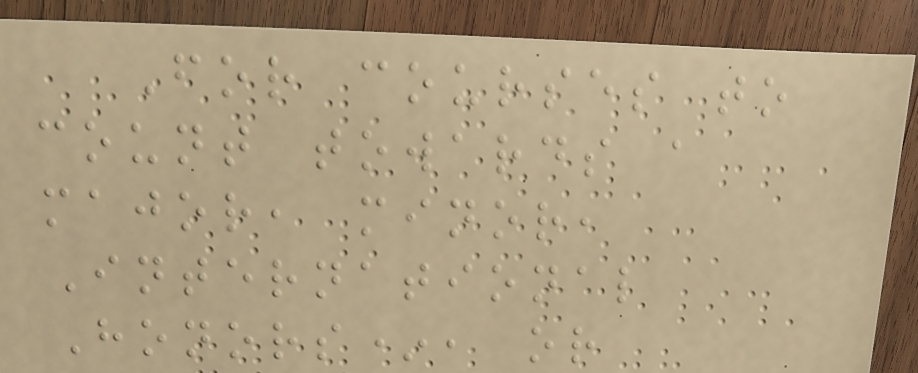For courses to
count towards a
major, minor,
International
Honors*, or
